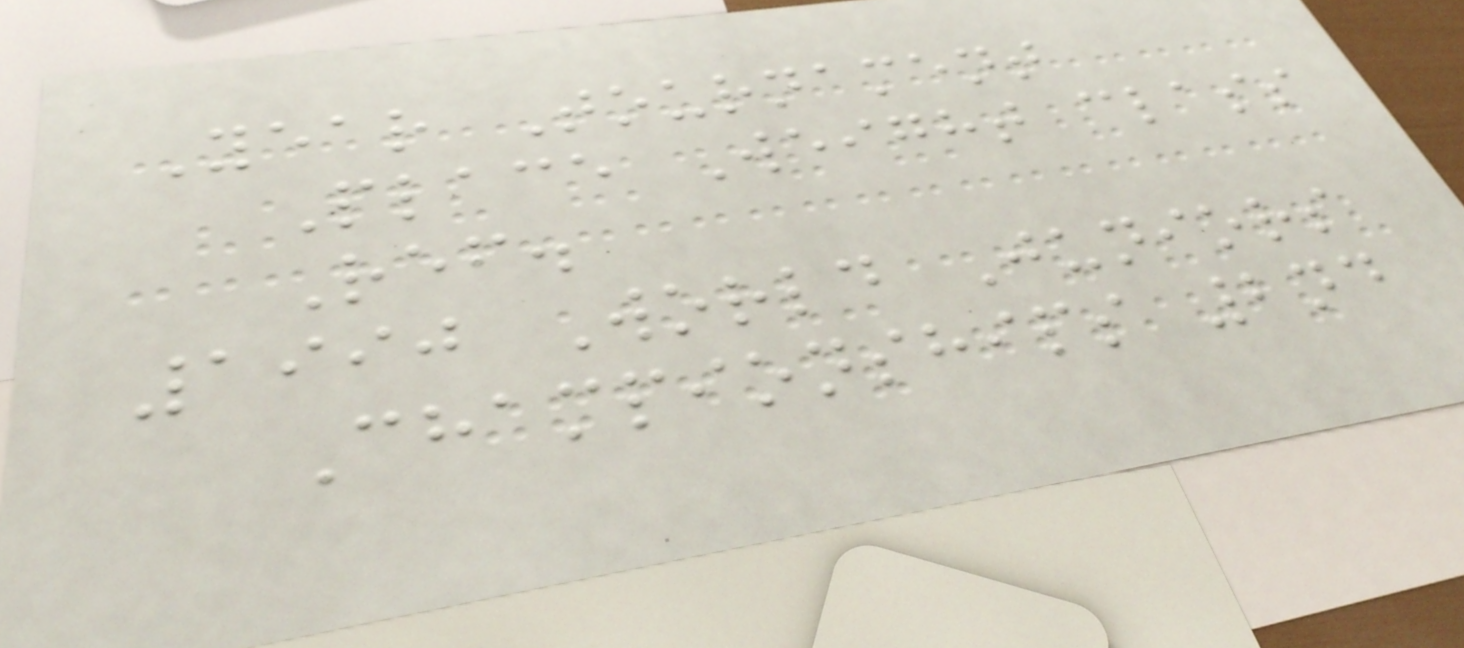Year Tournament
Place Weight class
Ref.
1990 World Juniors
Championships 2nd
